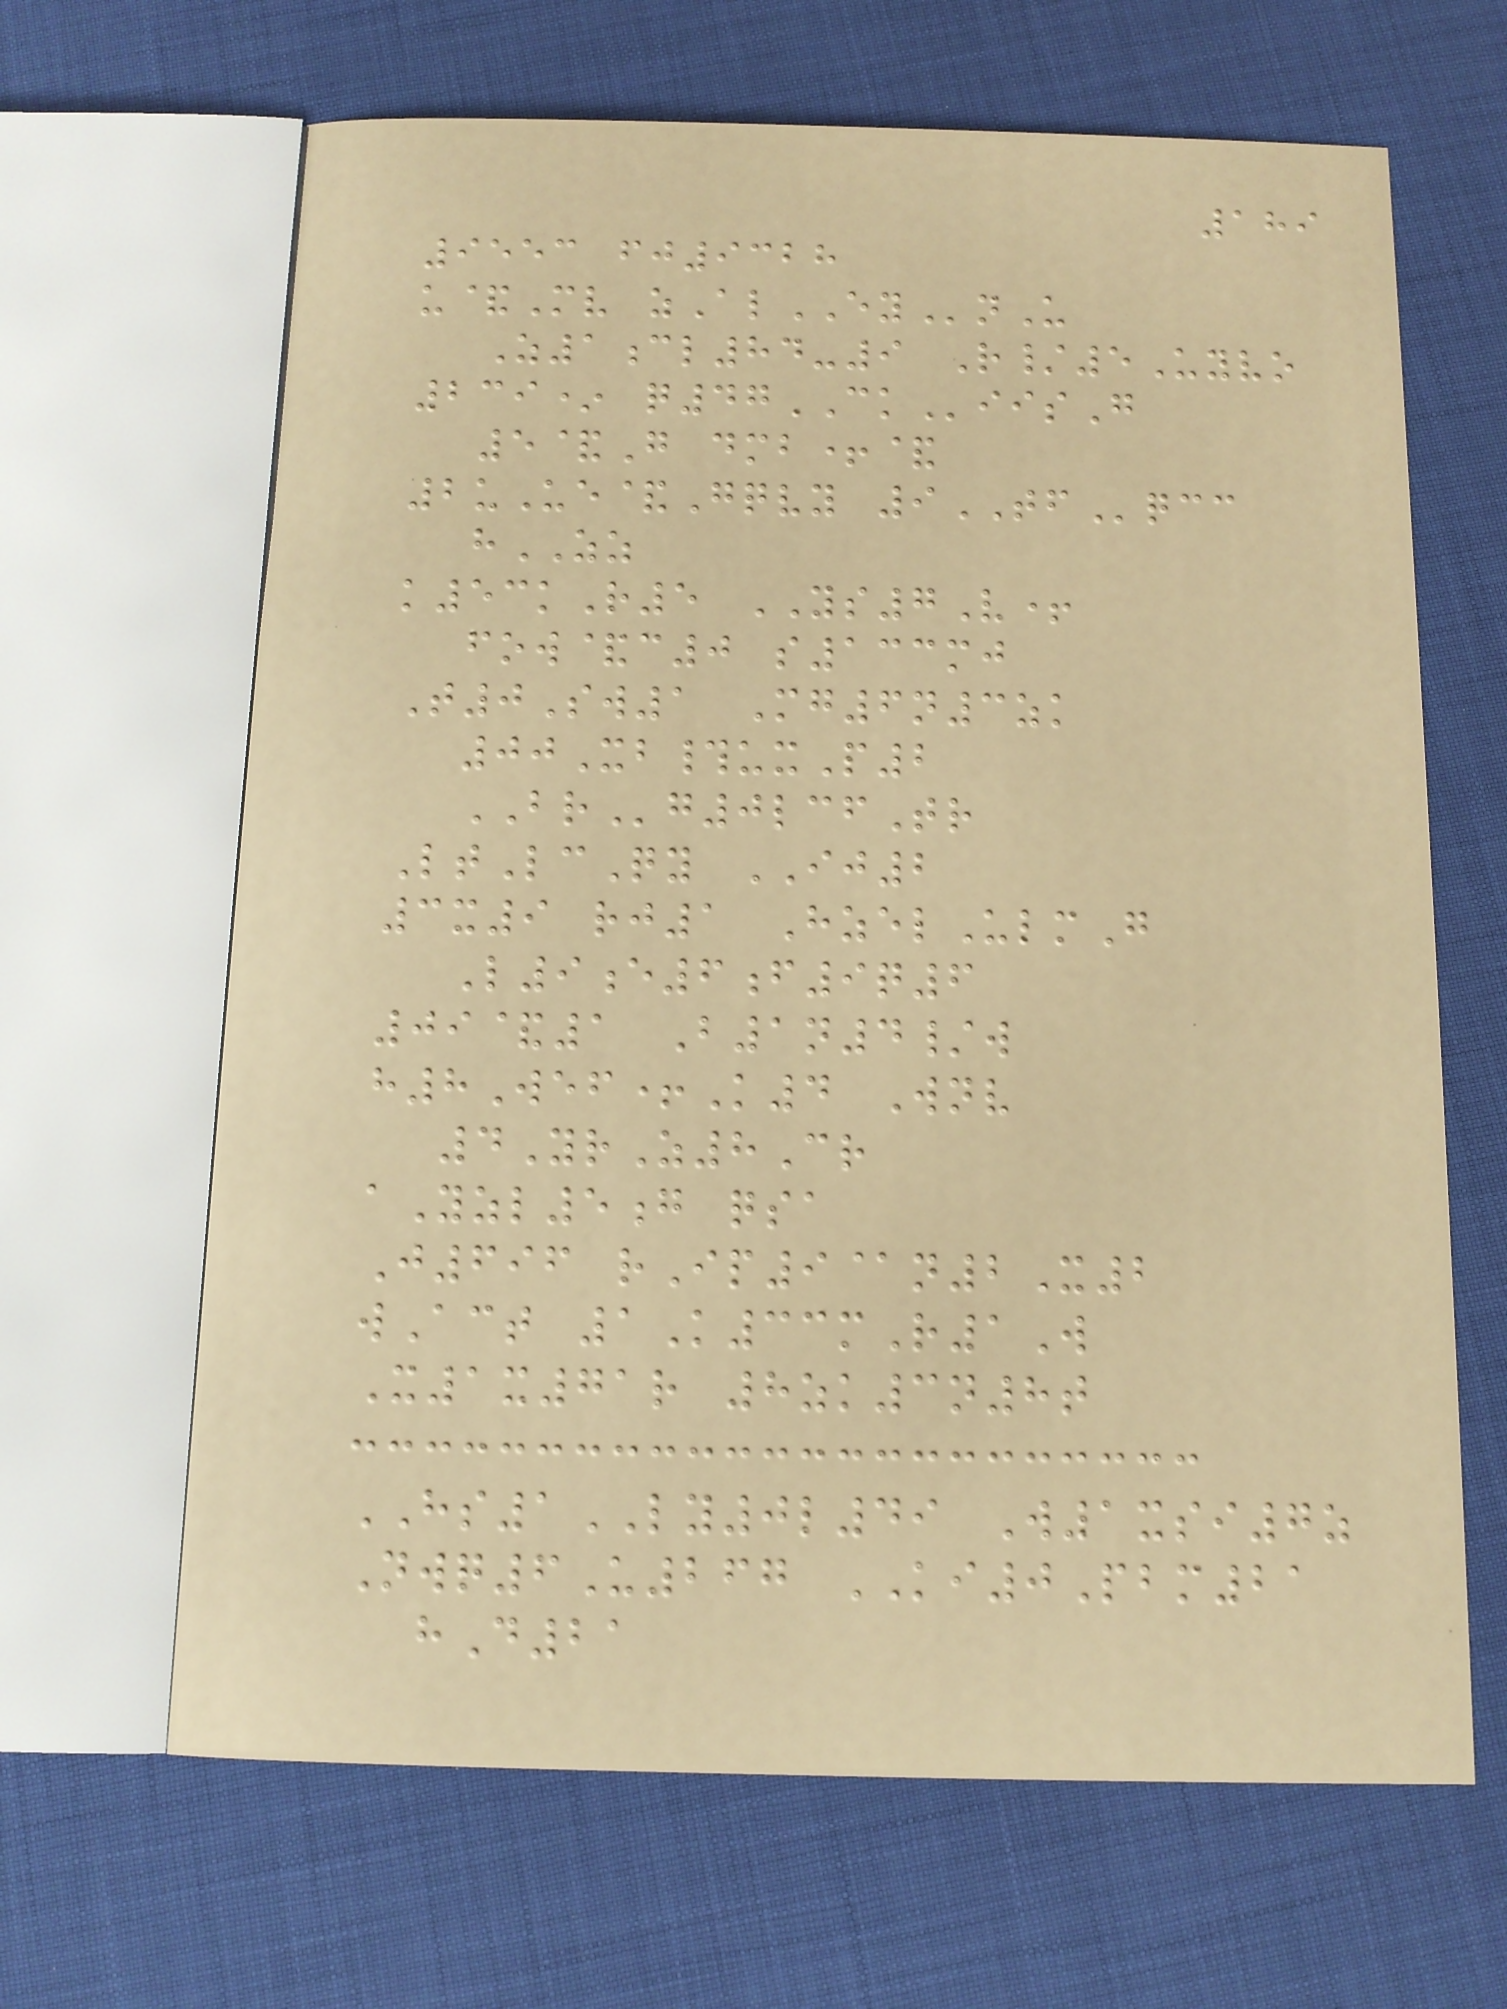189
9553 fj9328
u&Mv zAlEYnU
Z1cl84-9 R/5Uyvo
239* q47CKiisG
5&G dmb+&
2uUe&Gqvy 9TFqcc
hZZ
k53kR5 YS7V+
fow&c0 s133mj
T0Sw1 Mg6n3zk
00Xb#uxP2
BRg0lcfTr
LtLcQy IJ2
3x9 rj1 HzelUlmG
L9e6f9q6
09&1 B1n4/w
h8Wef+K4 Wnv
4YrZ8Cr
aYzl5g qsa
J696 rIp9@n2X2
wAct 1K33mR1W
X1x71r 8zk3n8t
HS1LY0l49 W1xsi7z
Nwq6U267 KI0Pbm21
hD21
